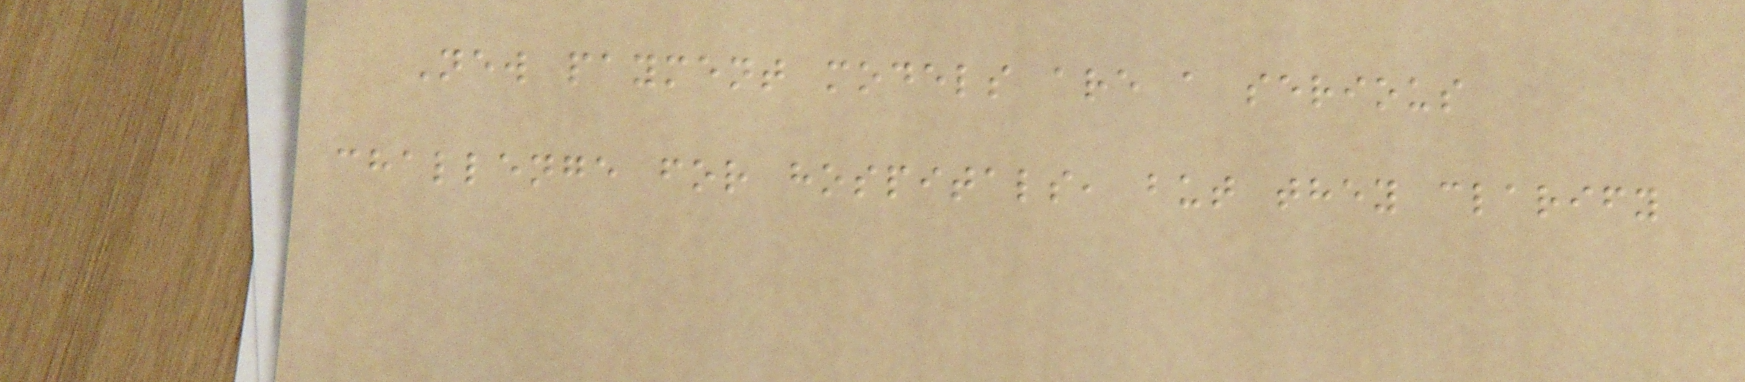New payment models are a serious
challenge for hospitals, but they clarify
